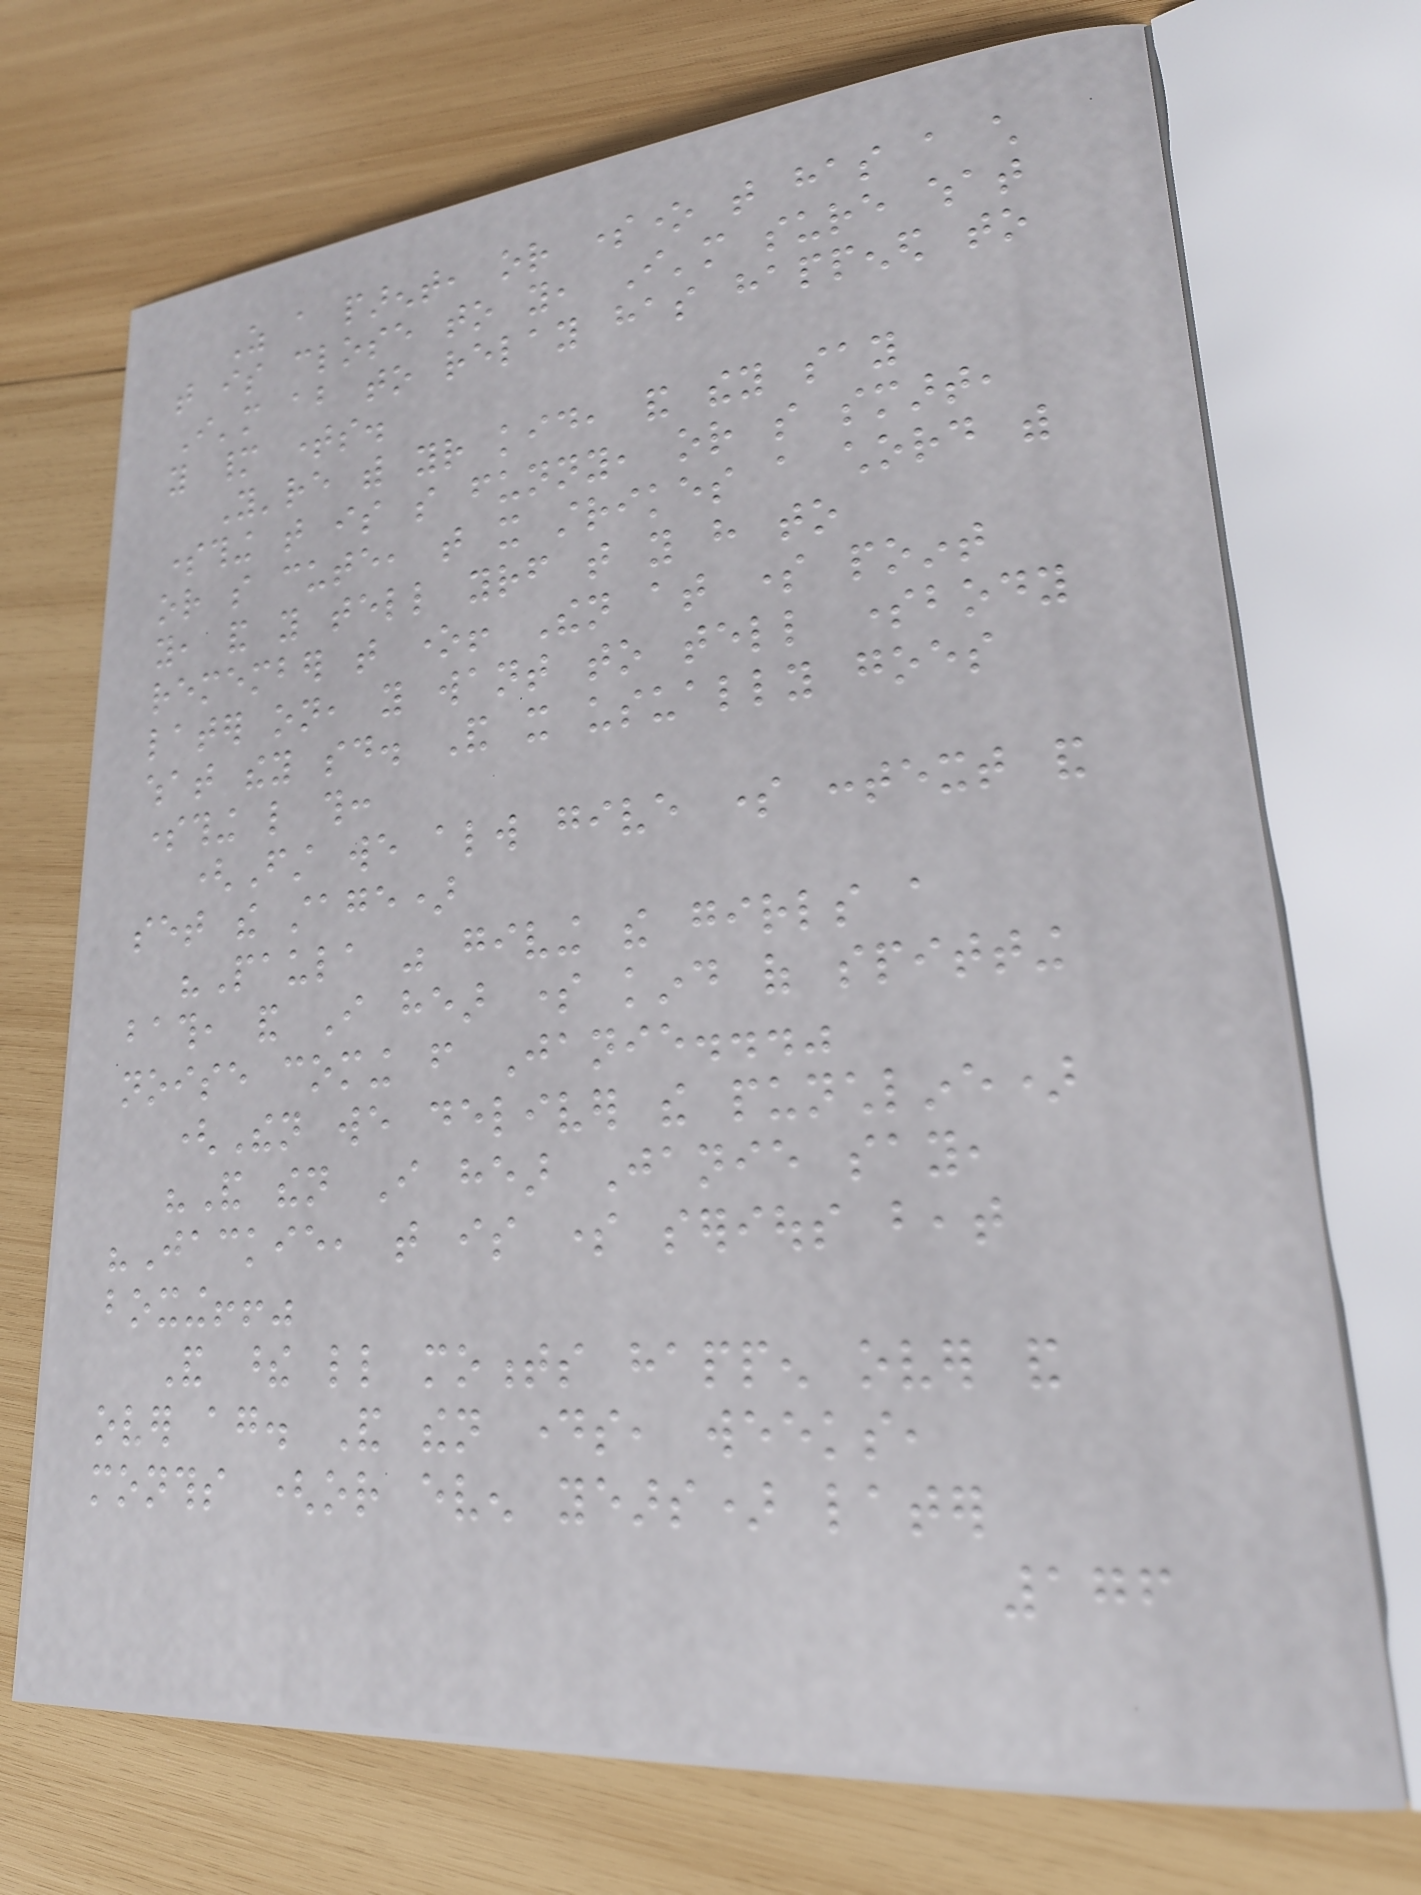As a parent, or someone that has a child
that is close to you, I'm sure what
I'm about to relay has happened to
you many times.
You're with your kid, and they say
something that is so funny, or so smart,
or so cute, that it strikes a chord with
you, and you tell yourself that you have to
remember that one! Then at some point
later on, you want to tell somebody
what they said. And it usually goes
something like this:
(First we always give some context and
set the stage)
"Paula was giving the girls a
bath, and I hear some kind of spitting
noise coming from Janie..."
(Then we deliver the punchline)
"And then I hear Janie say,
"Jackie, that is some serious beat
boxing!!"
And these little moments happen over and
over again. And then days, weeks,
months (or even years) later
176
